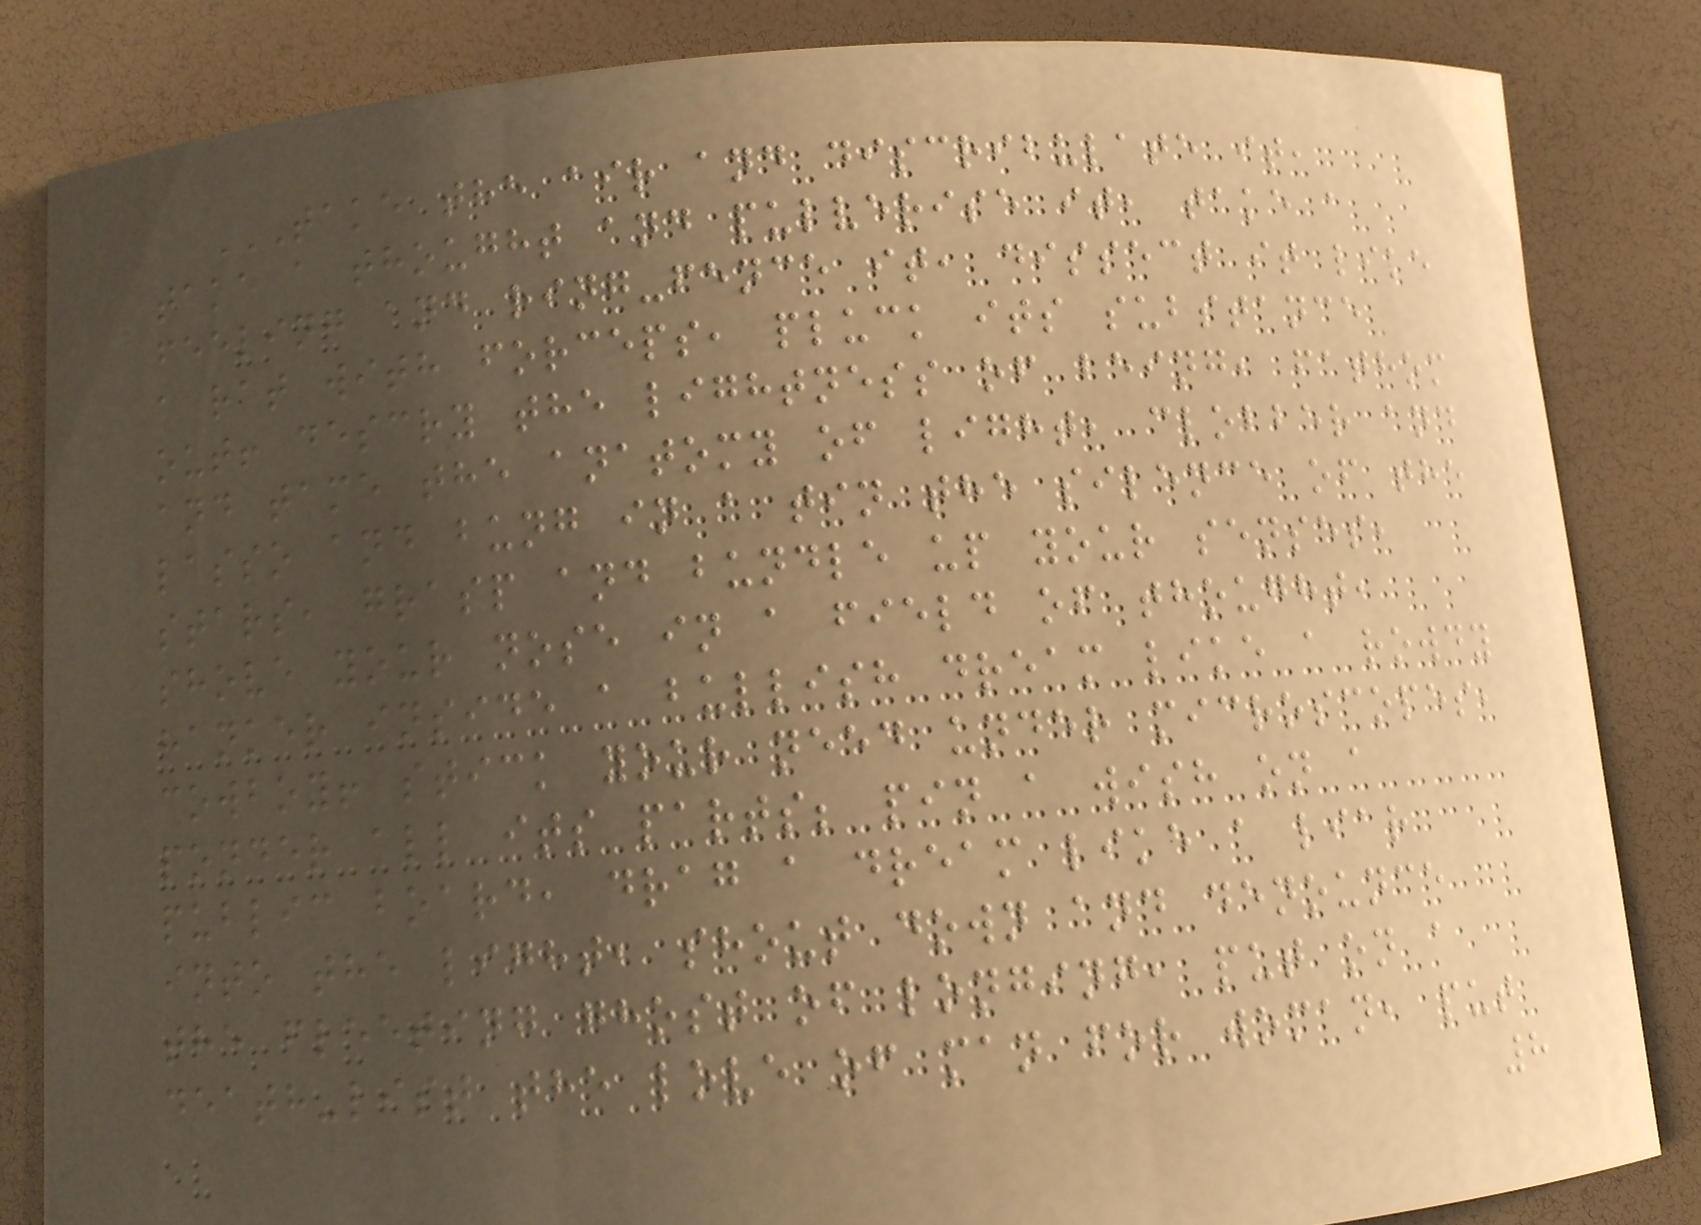TAKE THE AIR AND DISCRIBULATE IT,
TAKE A THOUGHT AND PULVERISE IT, TAKE A
FEELING AND RING-FENCE IT, DISSECT IT LIKE
A RAT WITH FORCEPS, PLUCK ITS SUBSTANCE
OUT! DESCRY THE LIGHTNESS OF BEING, FATHOM
AND TAME THE ANATOMY OF LIGHT, CLOBBER AND
LASSO AND BUNG IN A TIN THE SILENCE OF THE
STARS, GRASP AND BUNDLE UP YOUR SENSES,
SHOVE YOUR NOSE IN A FIELD OF THOUGHT,
HANKER INSIDE A BULLISH DREAM LIKE A ROWDY
COWBOY! STICK YOUR NEED UNDER MICROSCOPES,
PONDER ALL ITS PARTS; PIN A WISH ON A
PUBLIC BOARD, DRAG A DREAM LIKE A LIAR
INTO THE LIGHT, SHOUT DOWN AND DENOUNCE
THE FLEETING GHOST OF LONGING, PUT ON A
DEATH-LIST THE LOVE OF MAN FOR WOMAN, PUT
8
